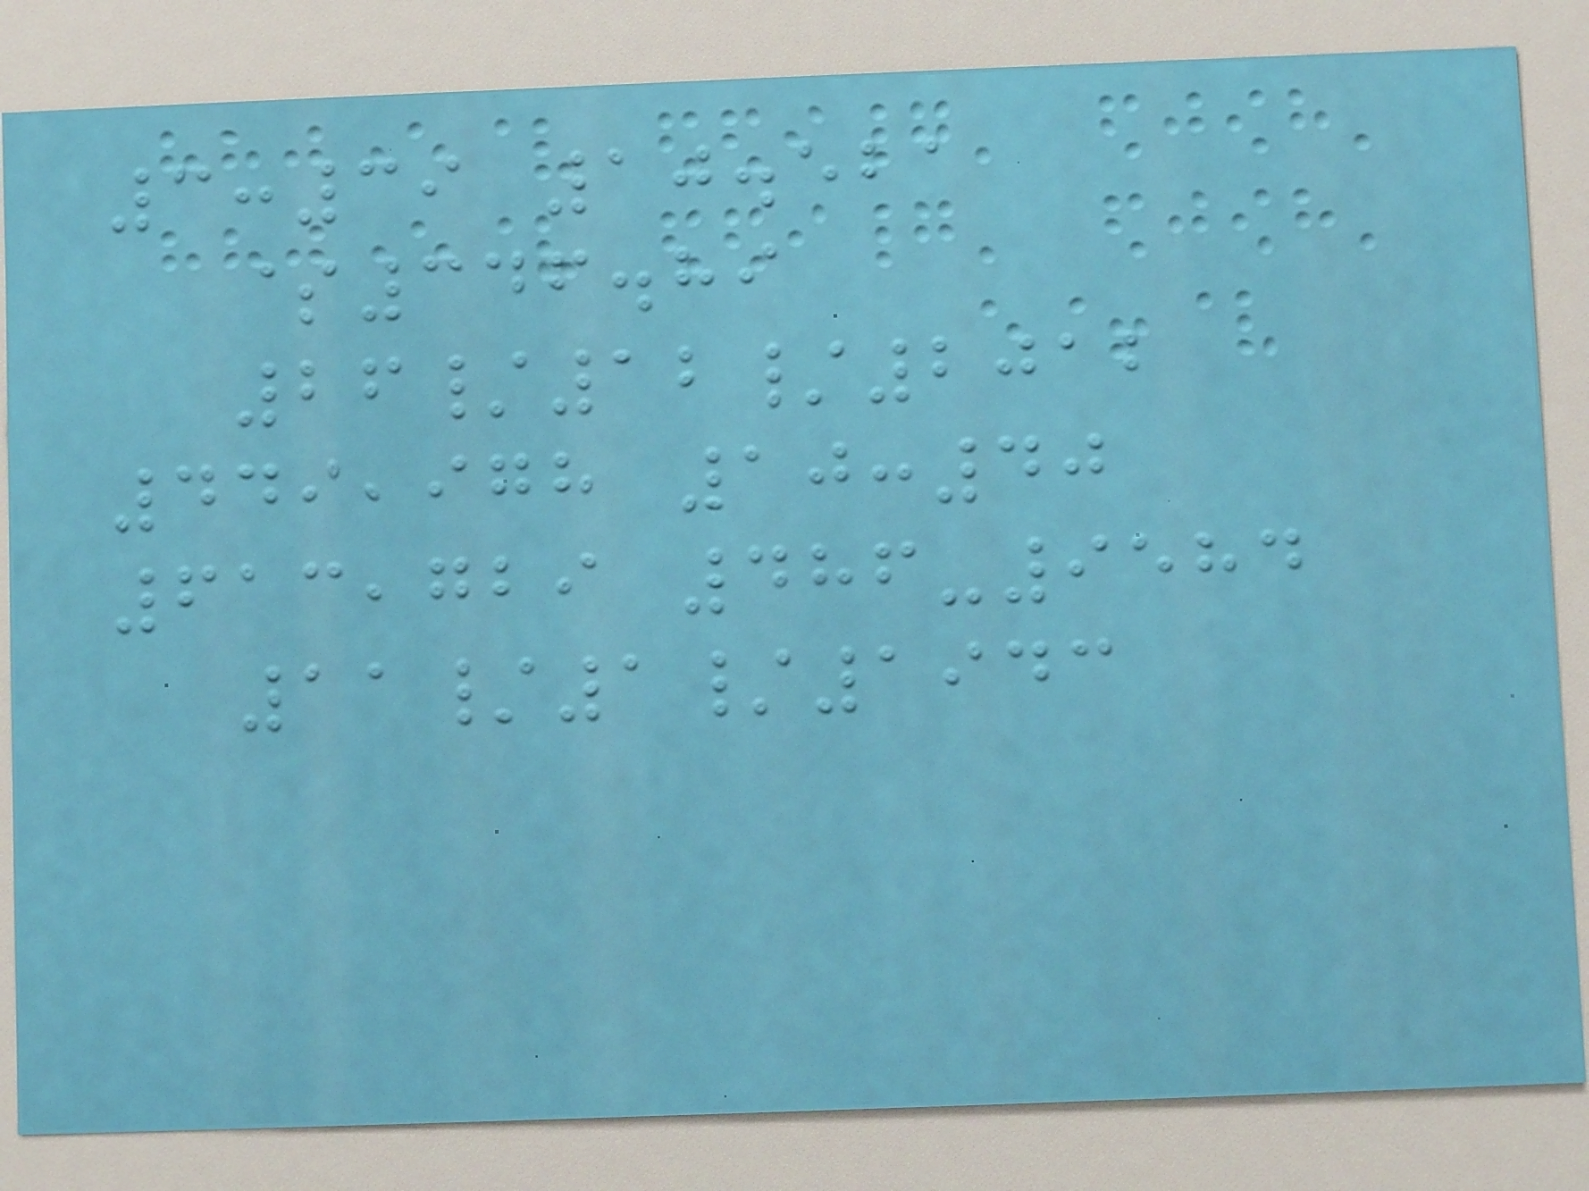3:39 10.521
$346.89
26/12/2012
449,978 10:40
613,729 486-9584
11/1/1943
